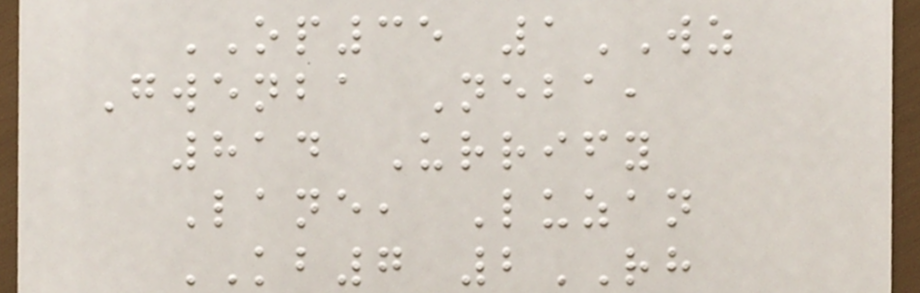OP35 1WZ
Gwenba Neba,
814 Urrify
Lane, Luzan
KB7 2RH
